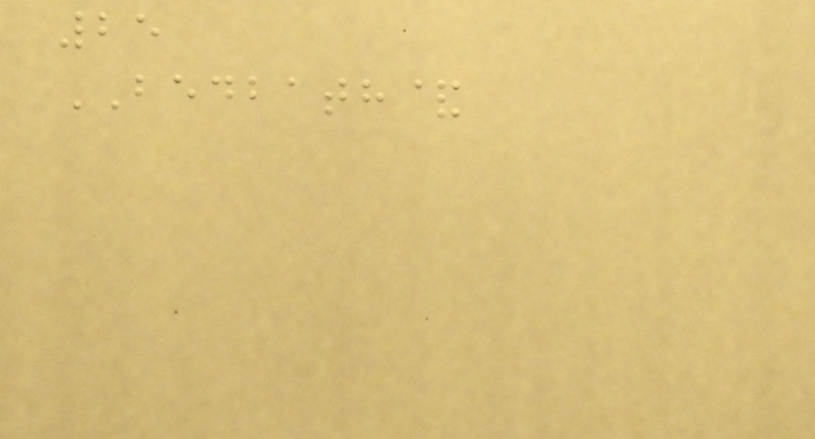25
BEDBATH&
